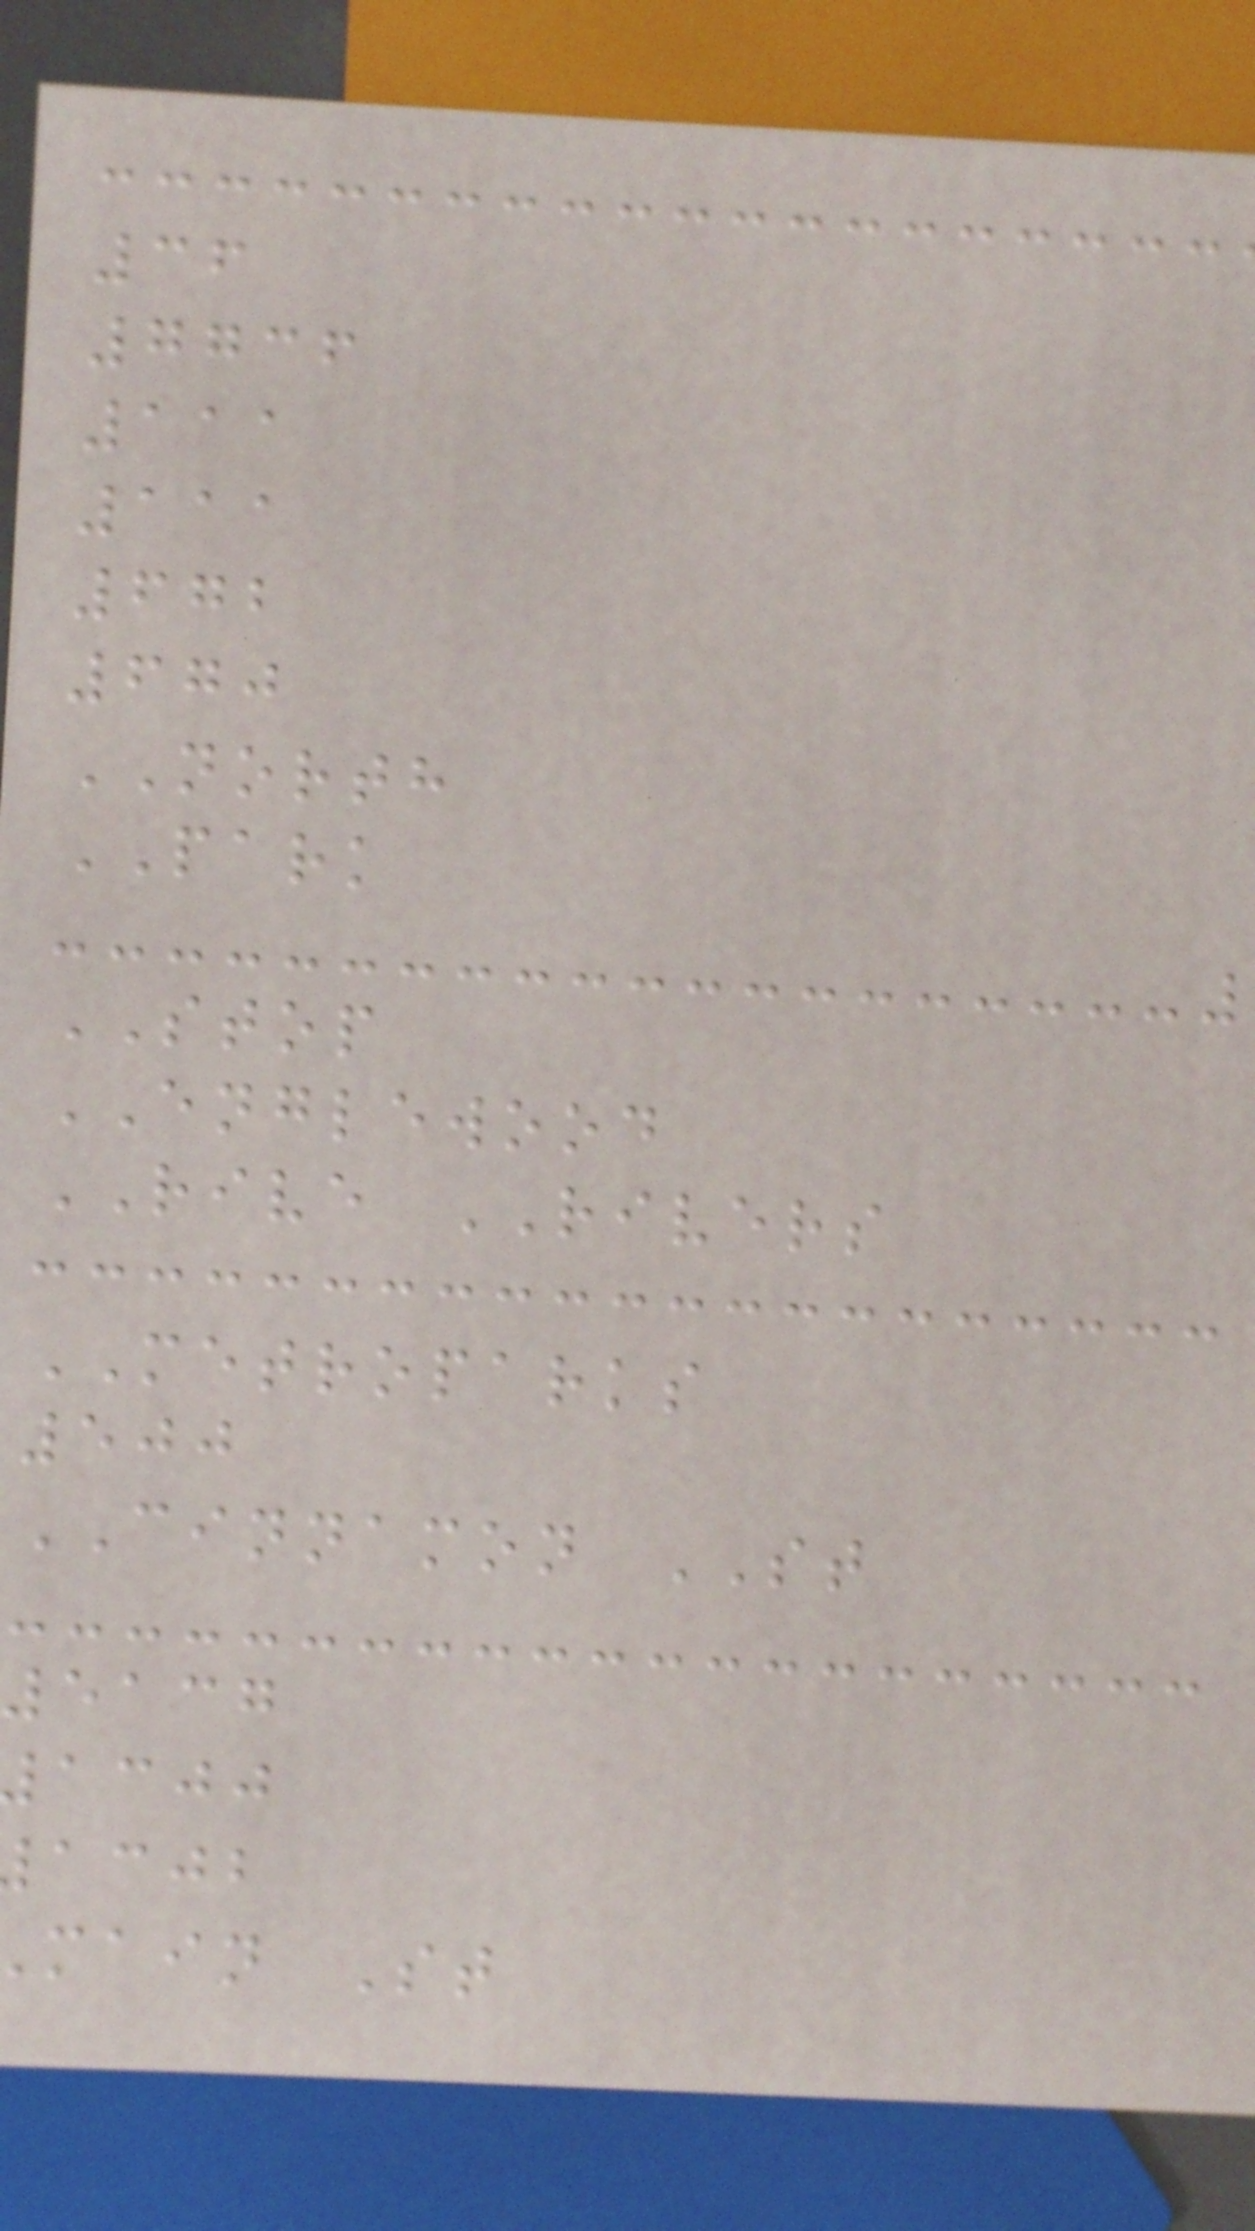36
7736
111
111
672
670
NORTH
PARK
STOP
ENGLEWOOD
RIVE RIVERS
METROPARKS
500
CINNAMON ST
5137
acjj
acjb
main St
